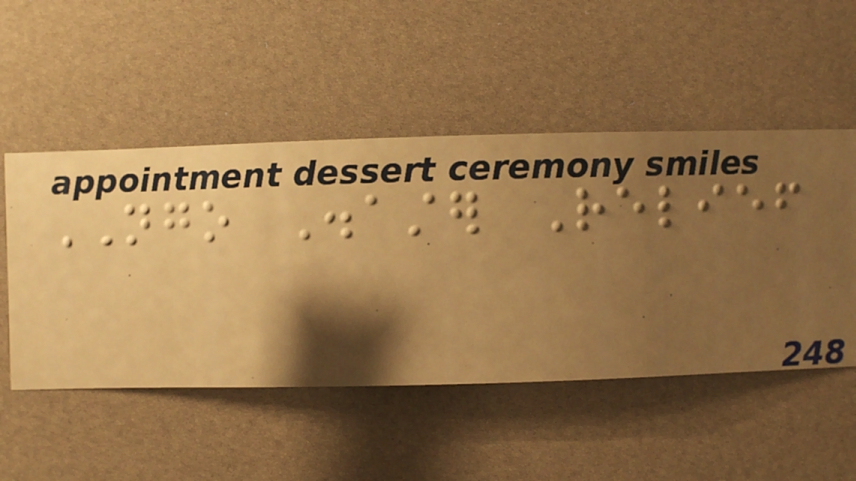NGO Disaster Relief
